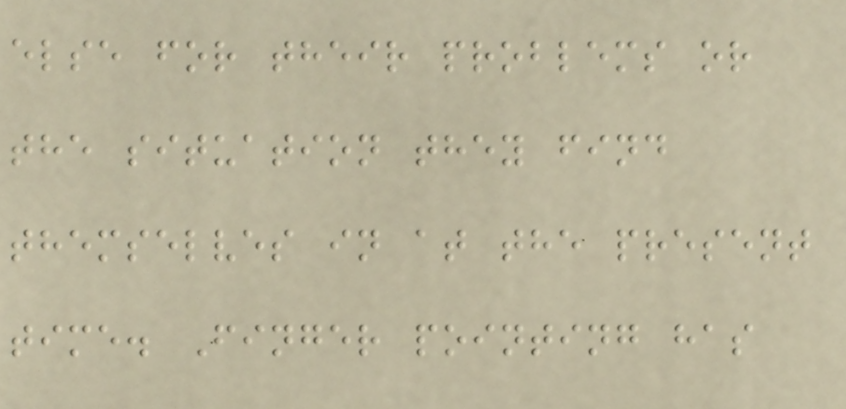else for their problems or
the situation they find
themselves in at the present
time. Finger pointing has
